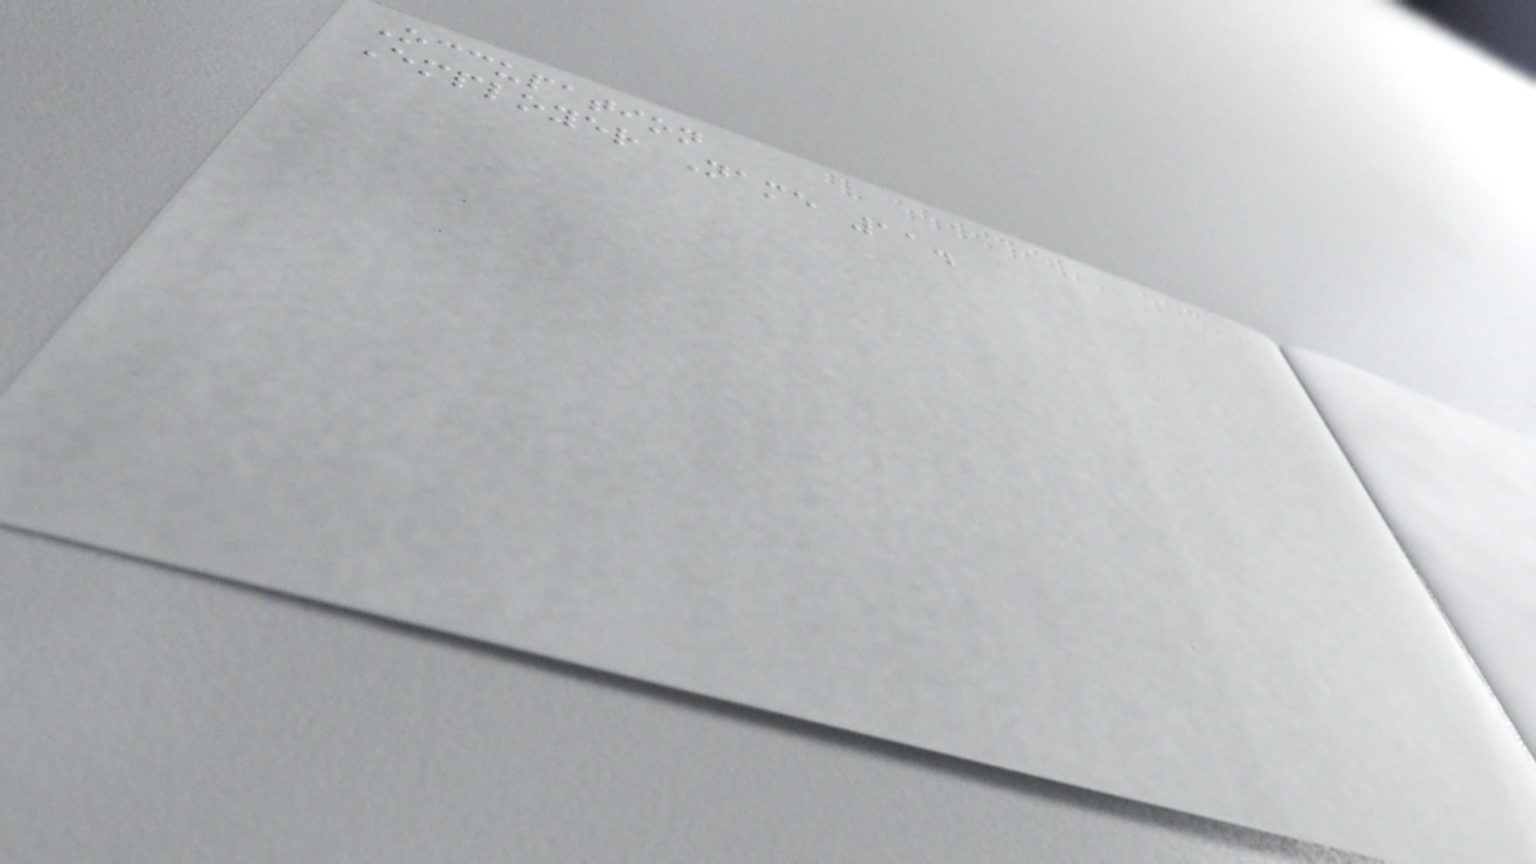Occupation
Employer Name 11.
